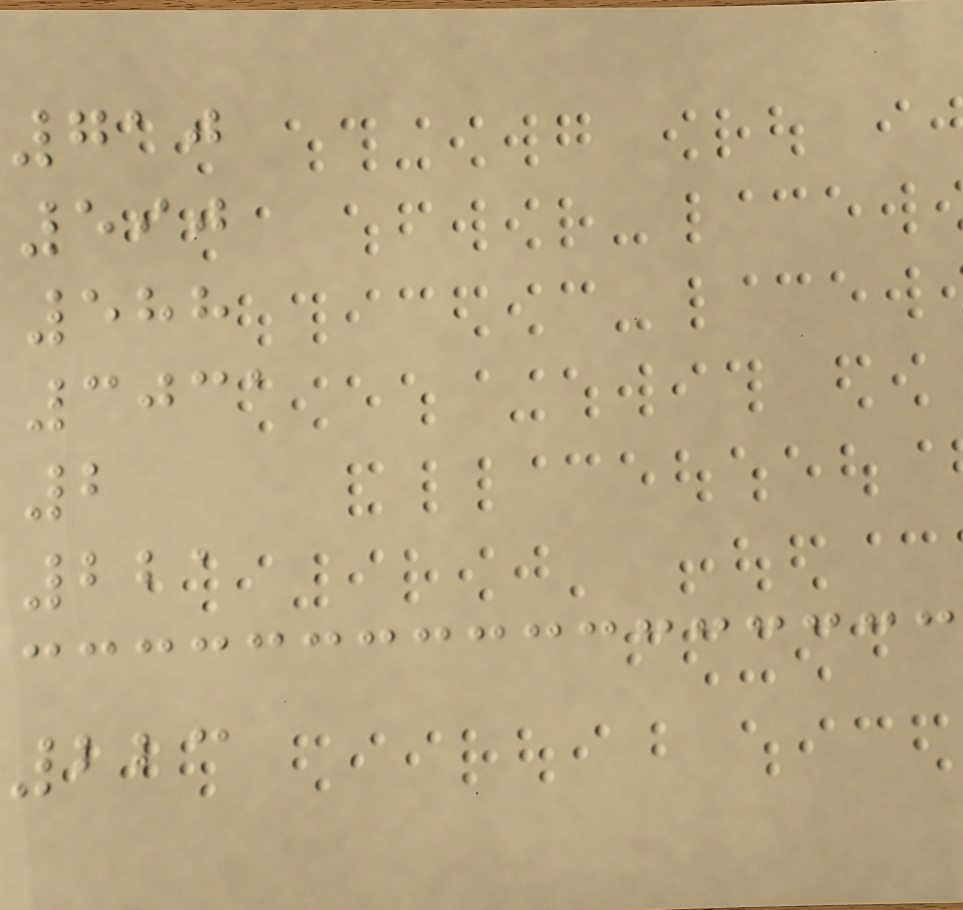710
590
588
3031
2
221
223
